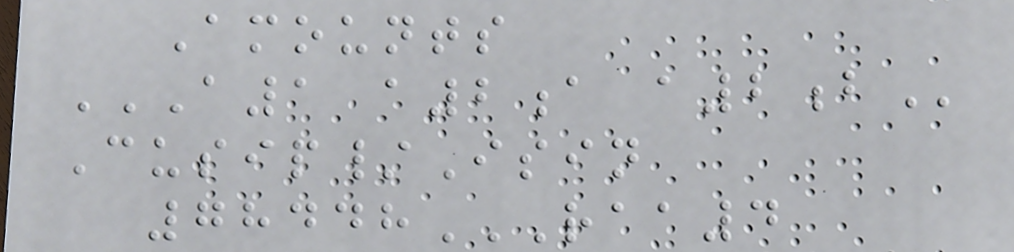Amounts
A1 A2A A2B
Cusip/Isin
78448RAA4
